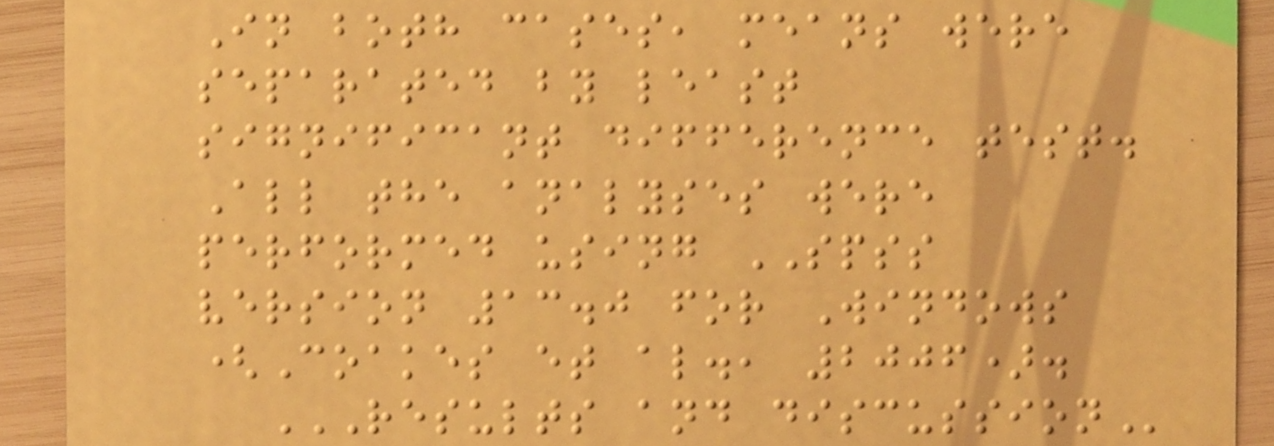In both cases, means were
separated by least
significant difference test.
All the analyses were
performed using SPSS
version 13.0 for Windows
(Coakes et al., 2006).
RESULTS AND DISCUSSION
